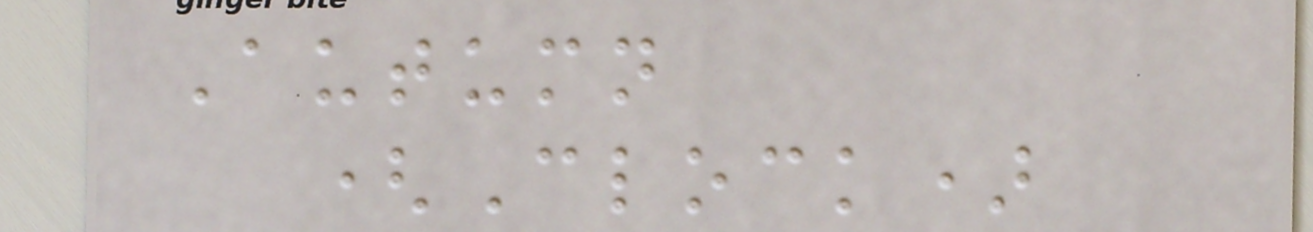Autumn
(Clock)
